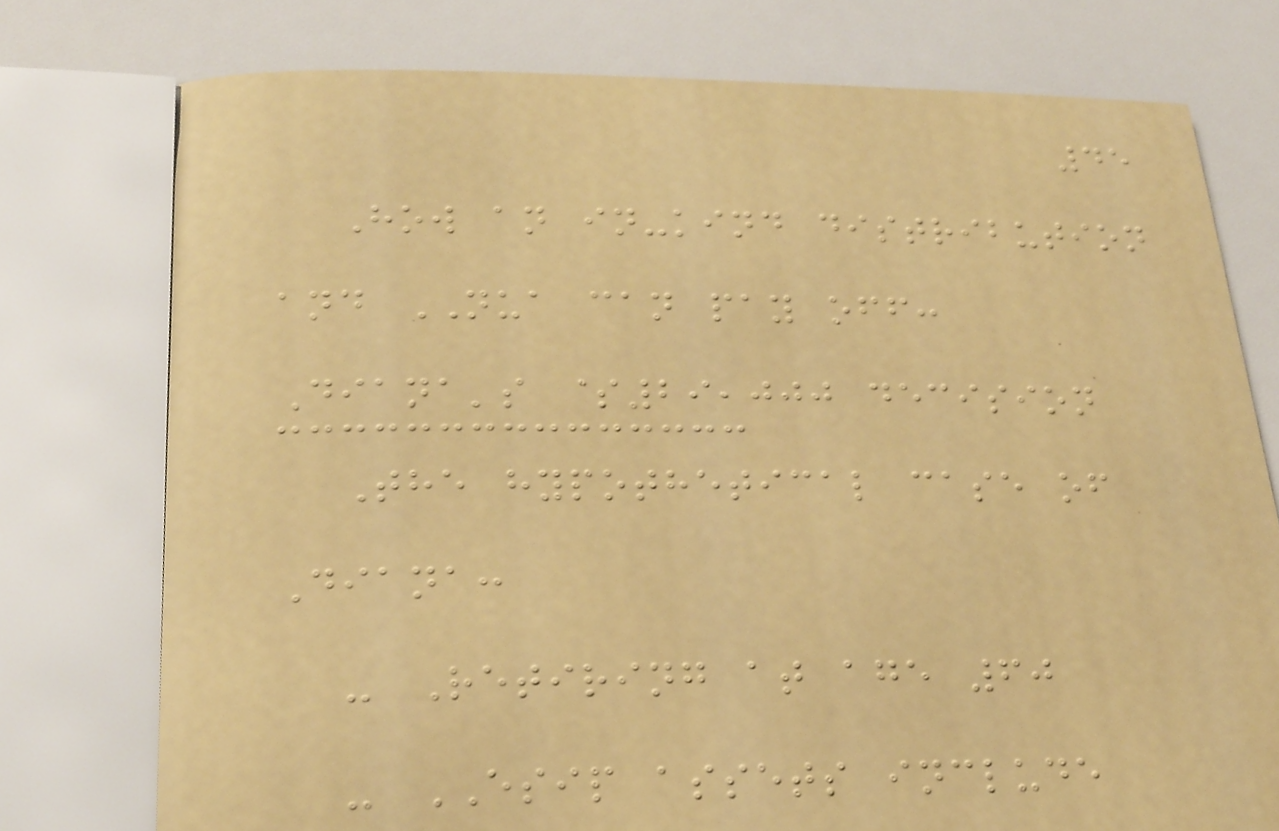45
How an in-kind distribution
and NUA can pay off:
Diana's $29,000 decision
The hypothetical case of
Diana:
- Retiring at age 60
- ESIP assets include
